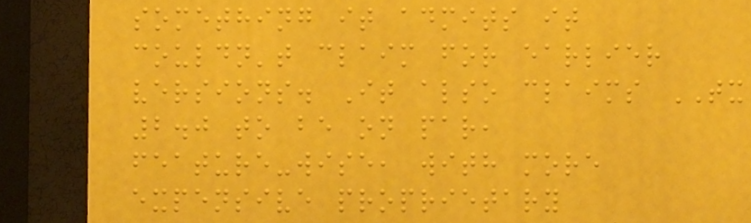something it admits it
couldn't claim for earlier
versions. It also claims TX
2.0 to be on par,
feature-wise, with more
expensive proprietary
